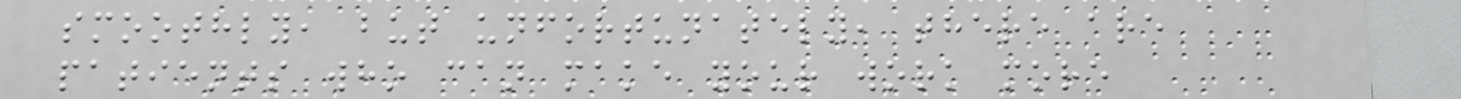smoothly, but unfortunately, there are
patients who can make your work more
